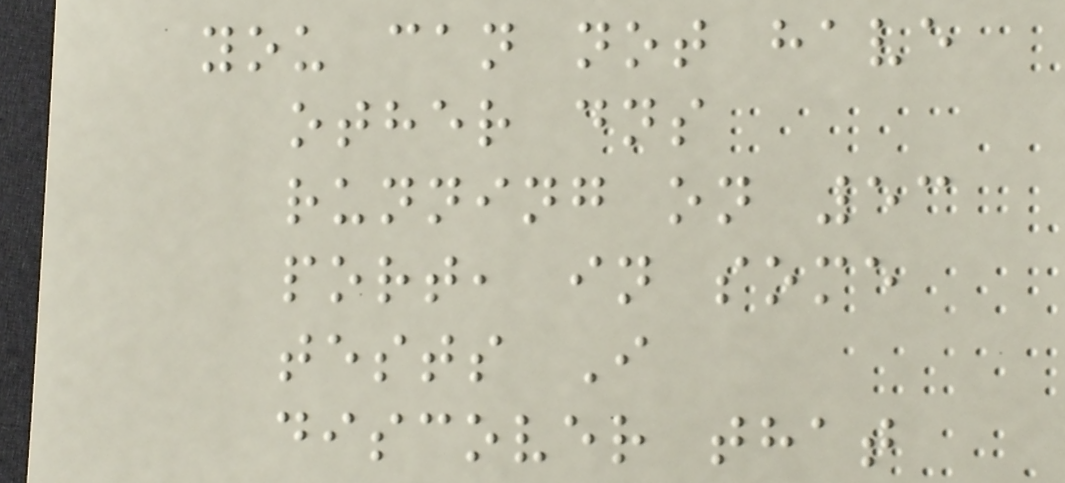you can not have
other dns
running on 53
port, in some
tests I
discover that
